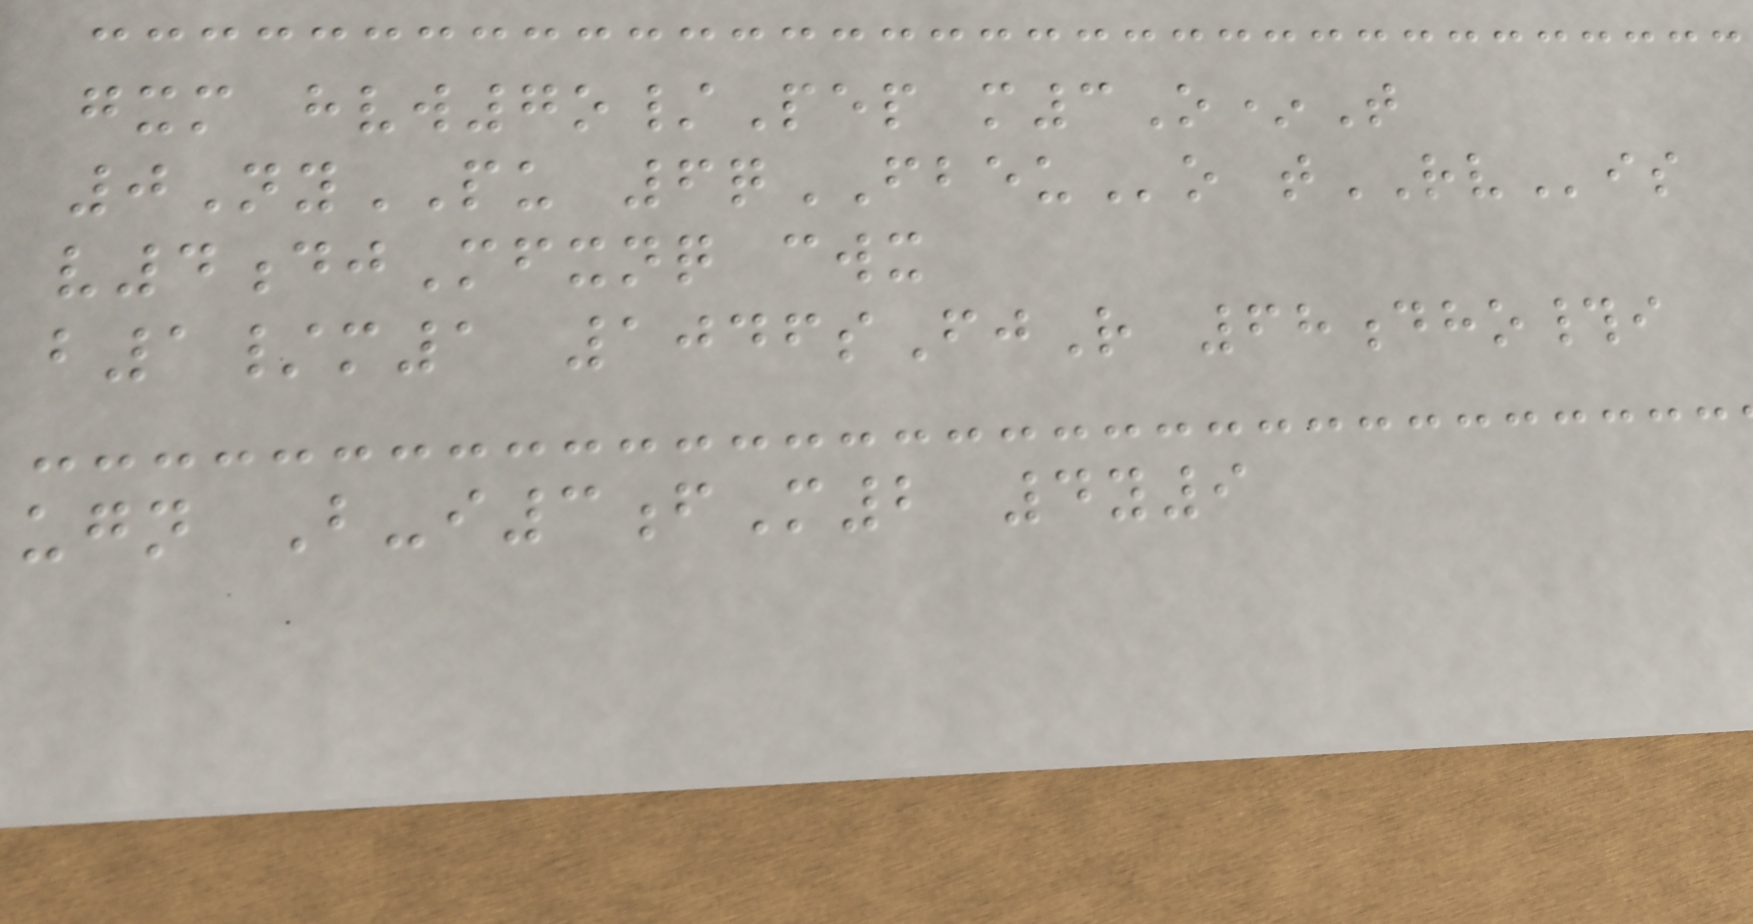gxm hvw7o/Pep m3O*T
0NyPU 6qFBEUo tRVis
v4djMfxnq cwx
b1/m1 1046sFjR 68dho#i
ugn B-i3fM2 4y9
